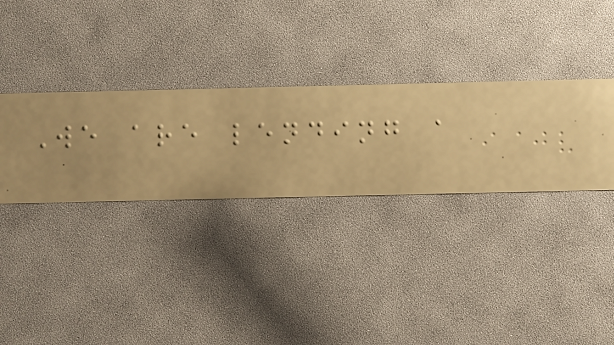We are lending a
